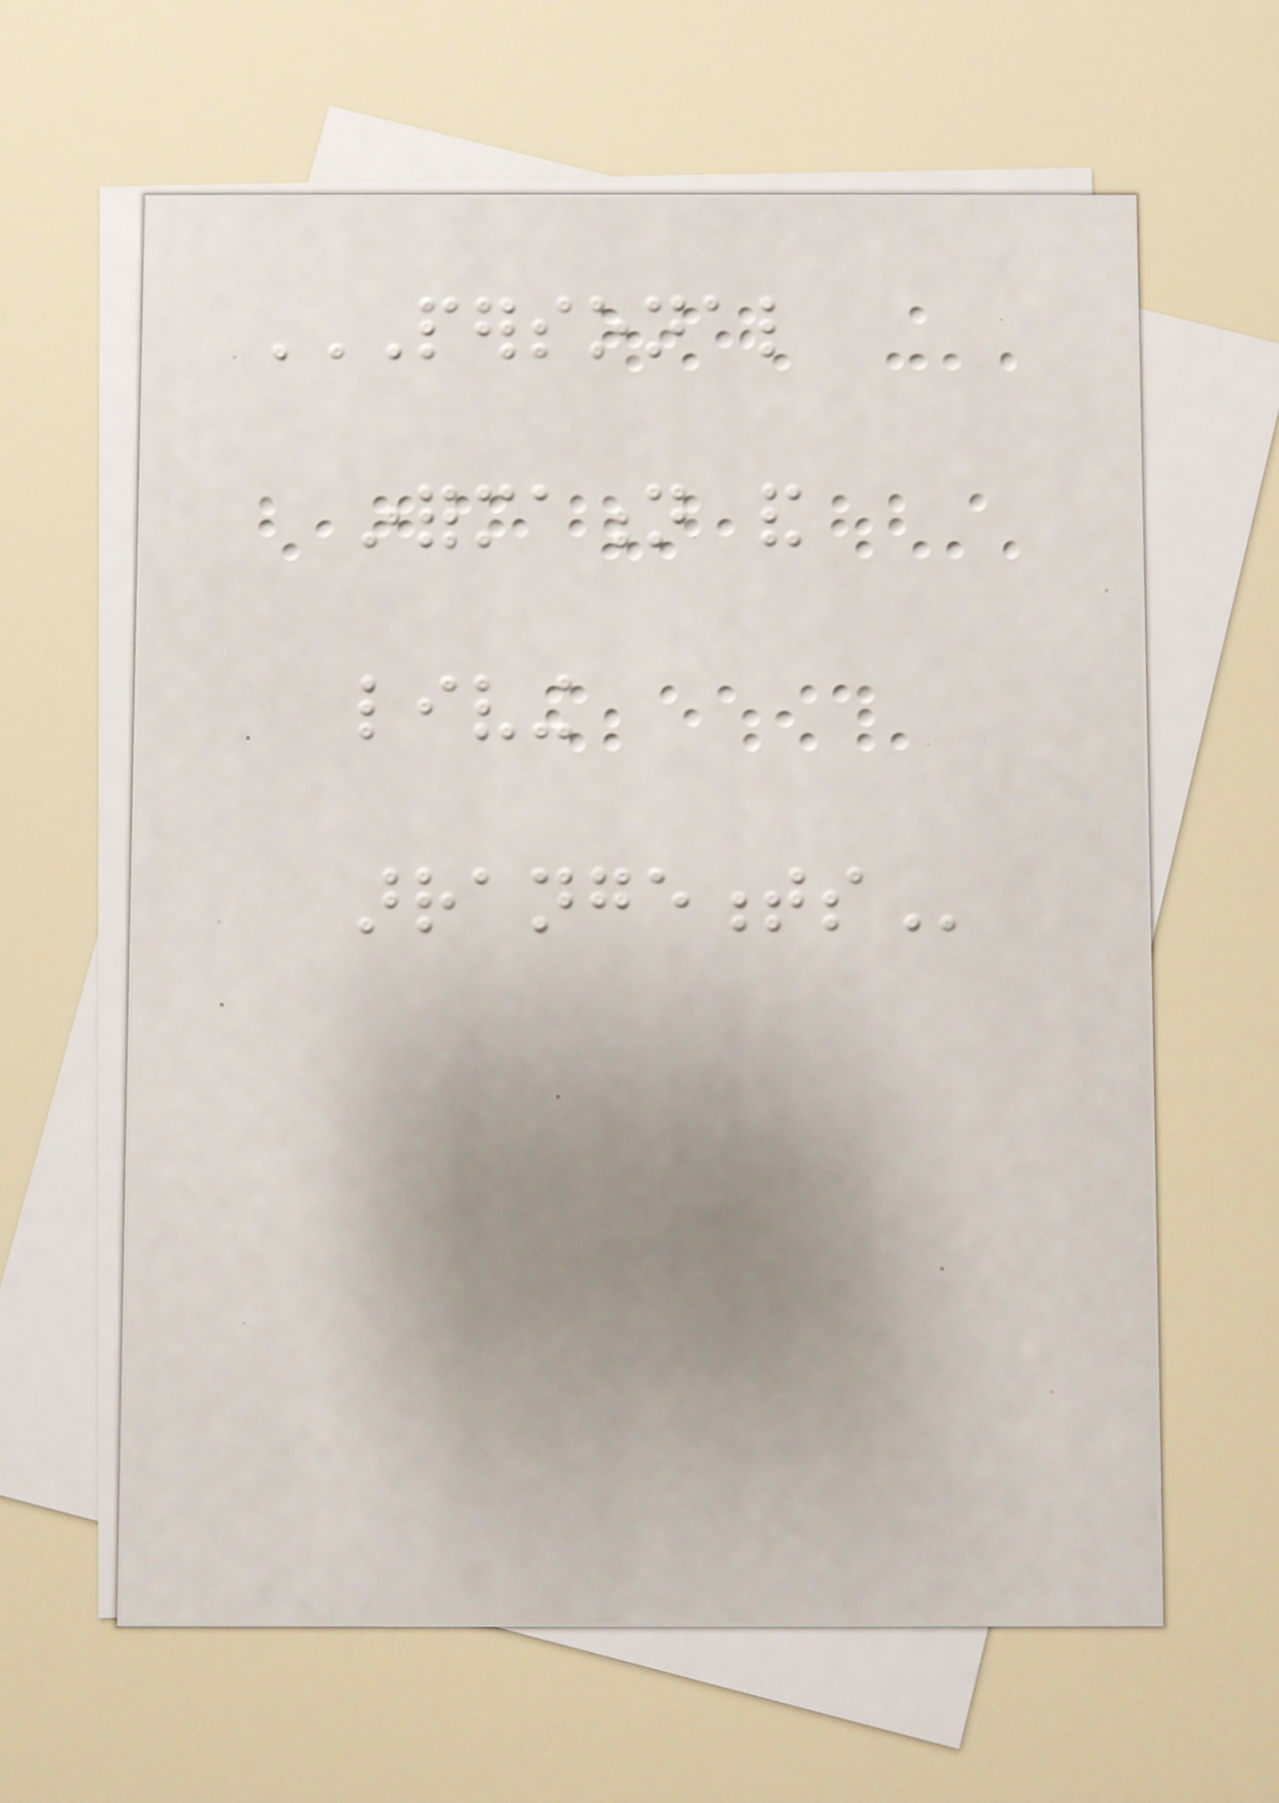PERSONAL
INFORMATION AND
LIVING
ARRANGEMENTS
